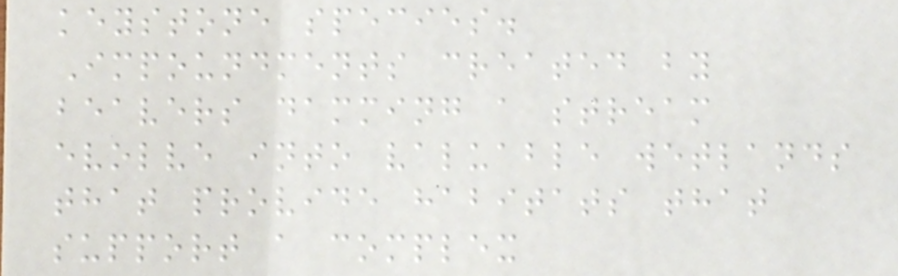keystone species.
Impoundments created by
beavers damming a stream
evolve into valuable wetlands
that provide habitats that
support a complex
